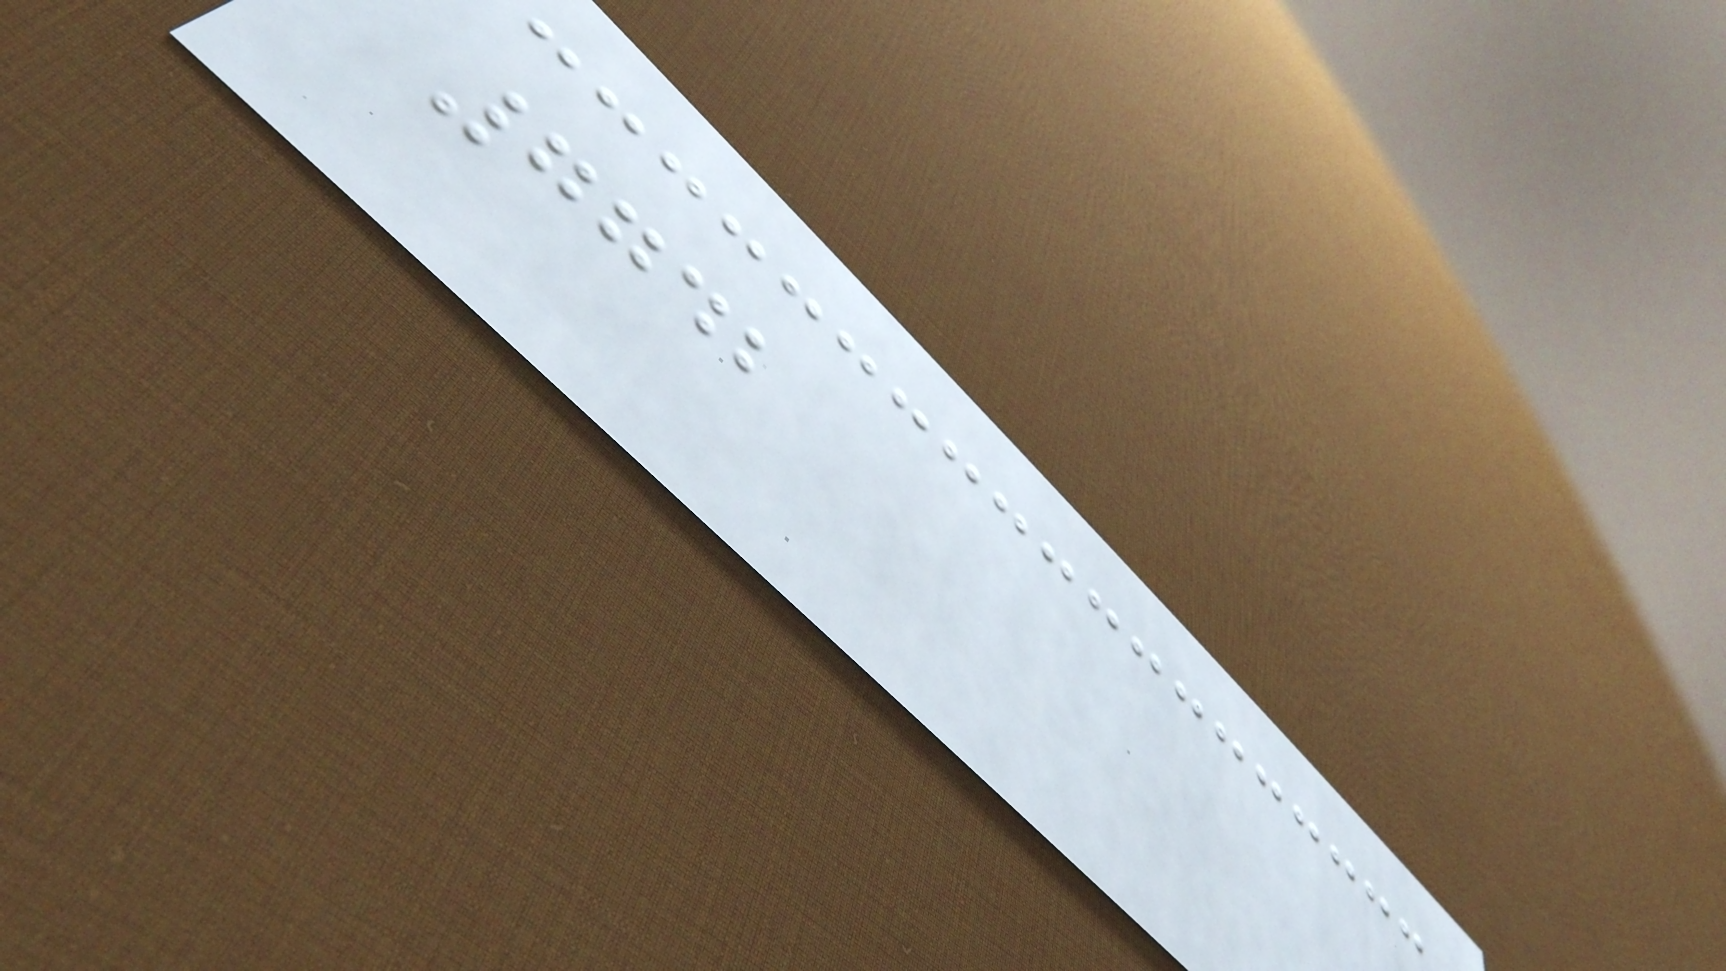7742
